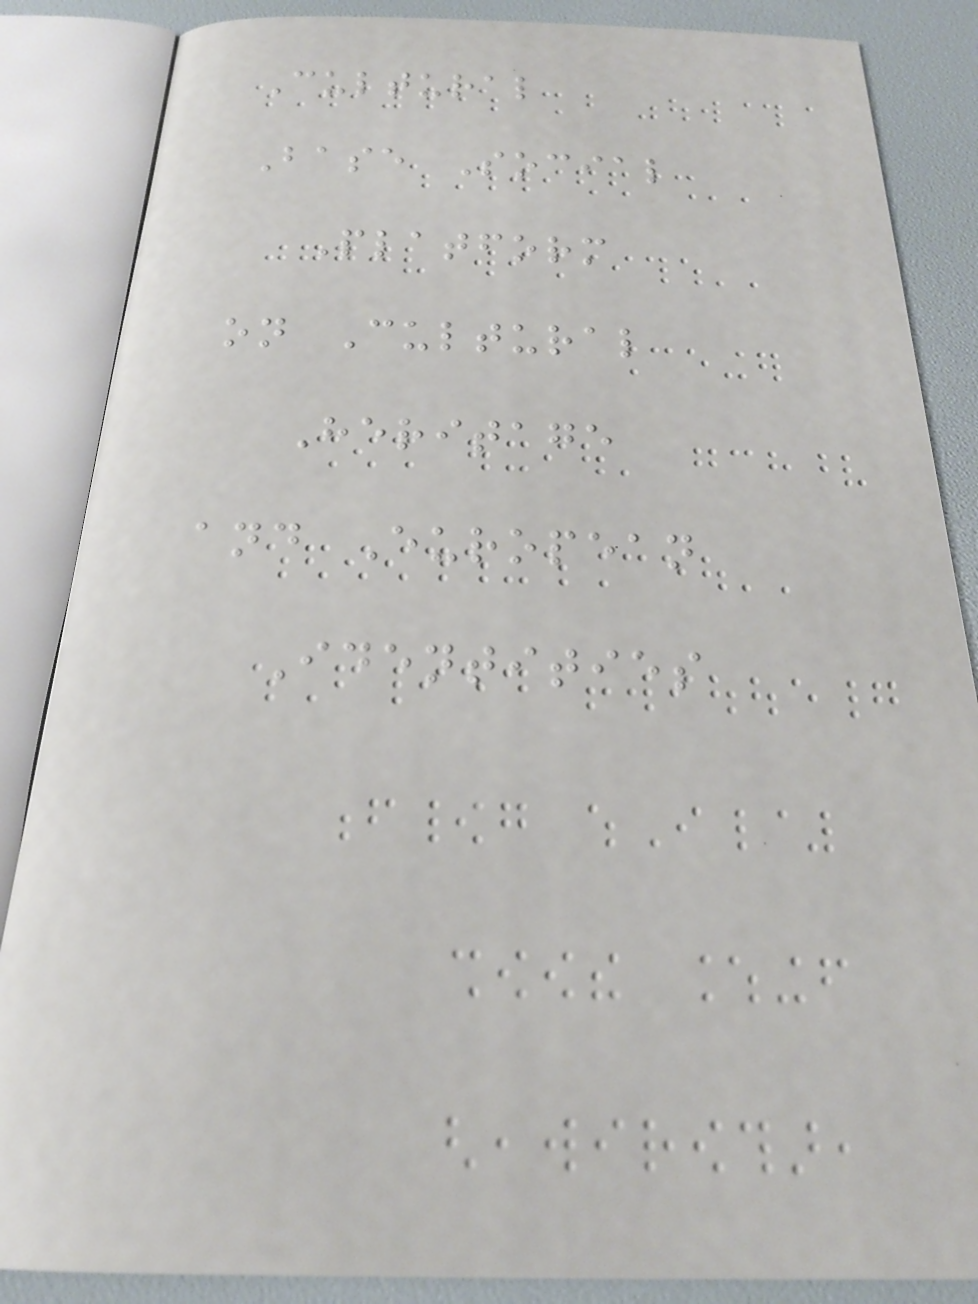Cultural
Base Social
Platform
on Cultural
Heritage
and European
Identities
